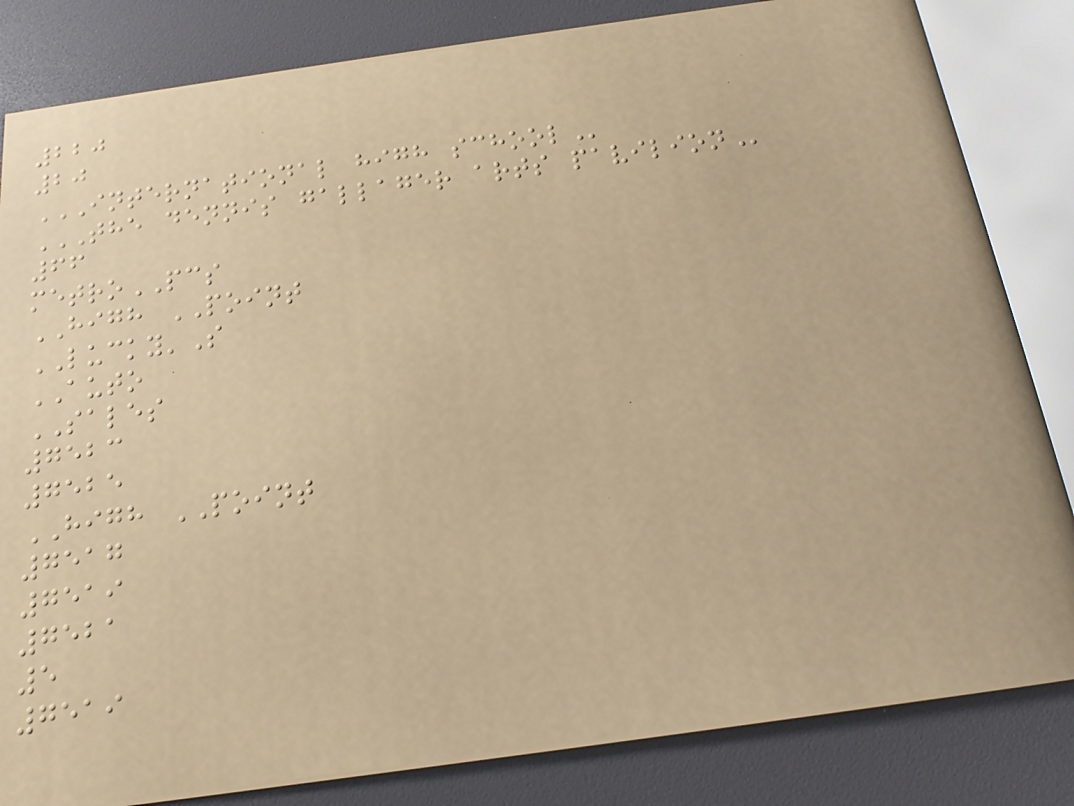220
20
INTERNATIONAL HIGH SCHOOL
THE DENNIS GALLAGER ARTS PAVILION
66
metroPCS
HIGH POINT
LUCKY'S
AUTO
SALES
7523
7525
HIGH POINT
7517
7519
7521
5
7519
